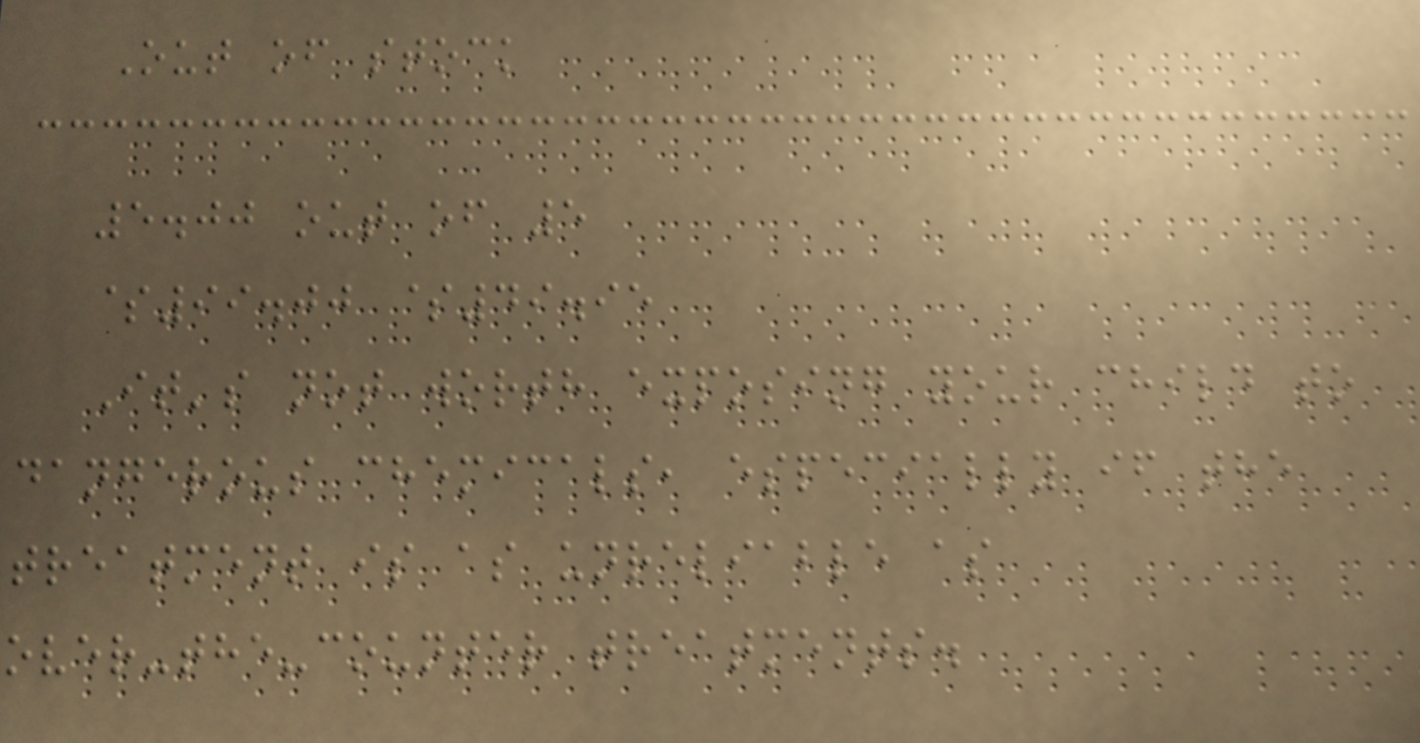Out of stock
5.00 out of 5
$99.00 $49.95
It's not worth exposing your child to
dangerous chemicals, especially if the
treatment is as unreliable as
over-the-counter treatments.
